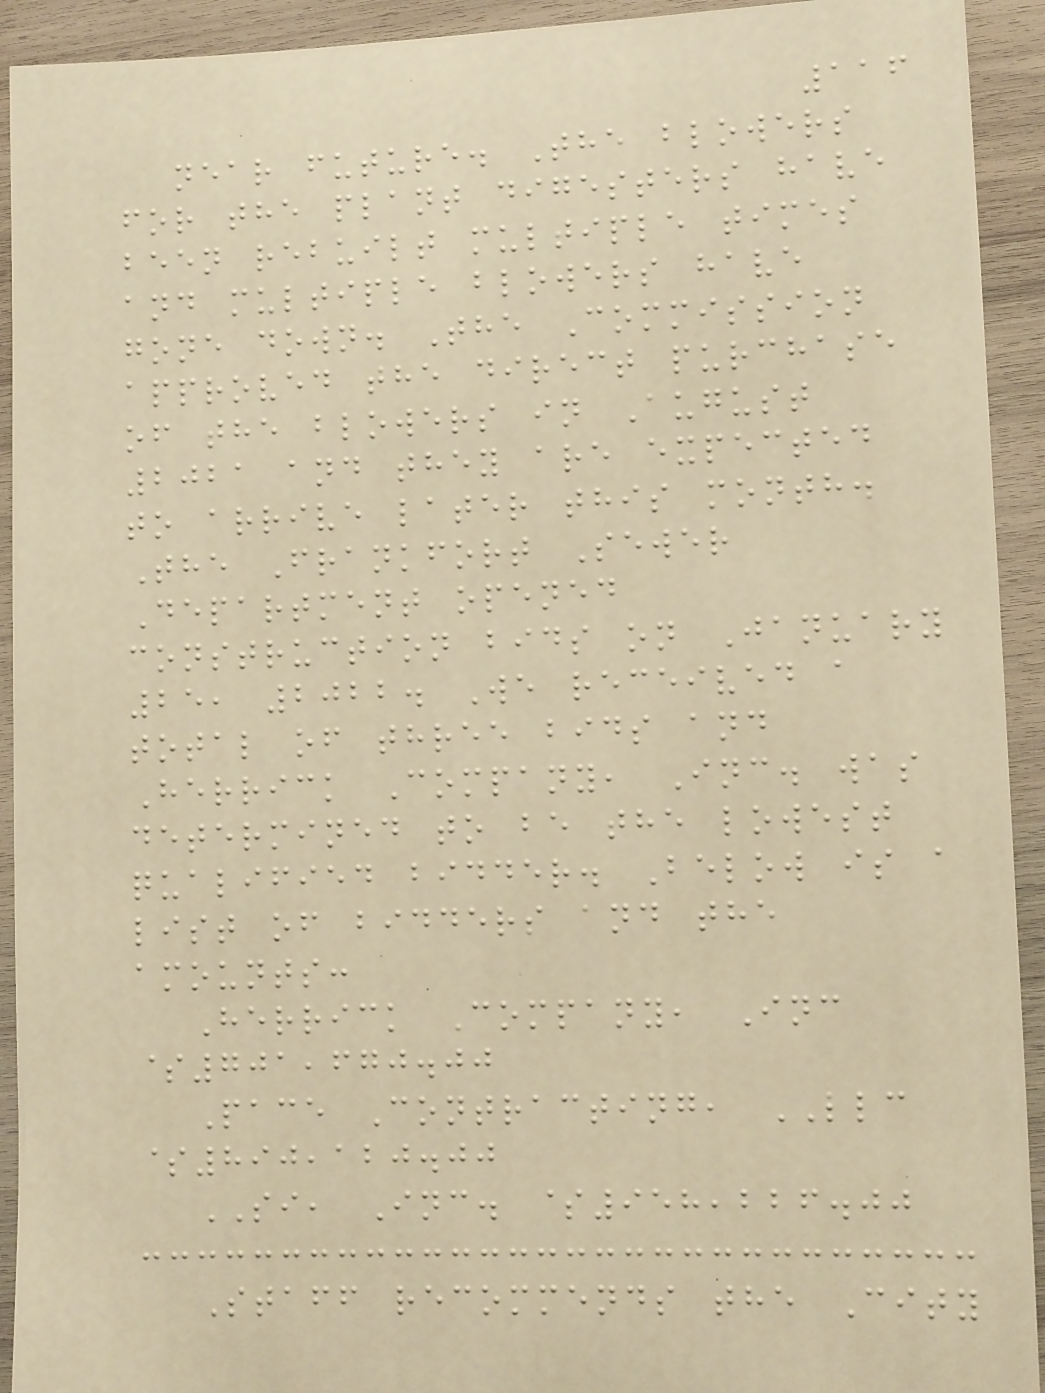116
near future. The blowers
for the plant digesters have
been rebuilt multiple times
and multiple blowers have
gone down. The Commission
approved the direct purchase
of the blowers in August
2021 and they are expected
to arrive later this month.
The Frankfort Sewer
Department opened
construction bids on January
25, 2022. We received a
total of three bids and
Herrick Company, Inc. was
determined to be the lowest
qualified bidder. Below is a
list of bidders and the
amounts:
Herrick Company, Inc
$701,670.00
Pace Contracting, LLC
$890,120.00
SI, Inc. $958,226.00
Staff recommends the City
